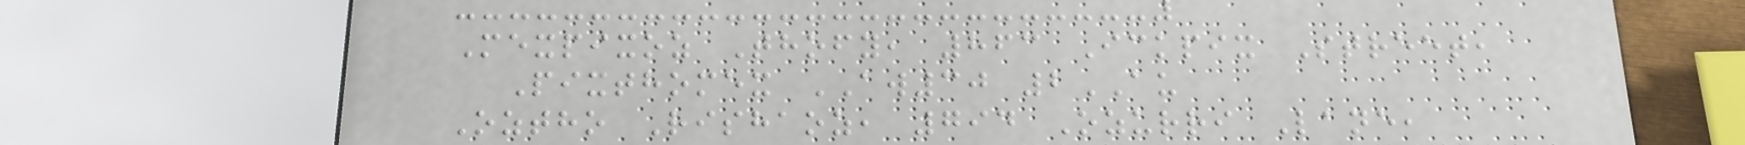Mexpixoz Thofy, 863 Ickpix Street,
Pixthomex AW30 2AU
Oztho Rishaoz, 794 Ozurri Lane,
